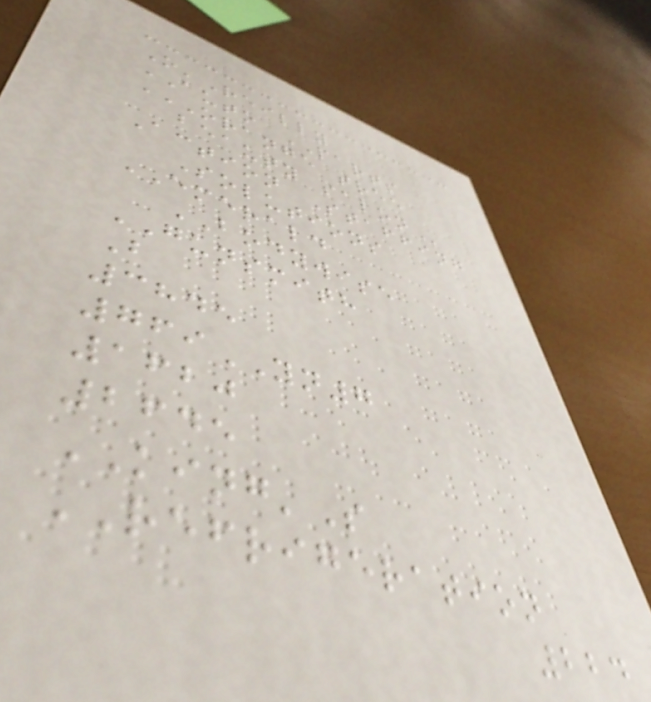O'Reilly
AUTO PARTS
ORANGE TREE
BEAUTY SALON
Action Staffing
Solutions
EMERALD
BODYWISE
GUNSMITH
B
3845
769YN7
1620
2645
KING'S
REFRIGERATION
224
